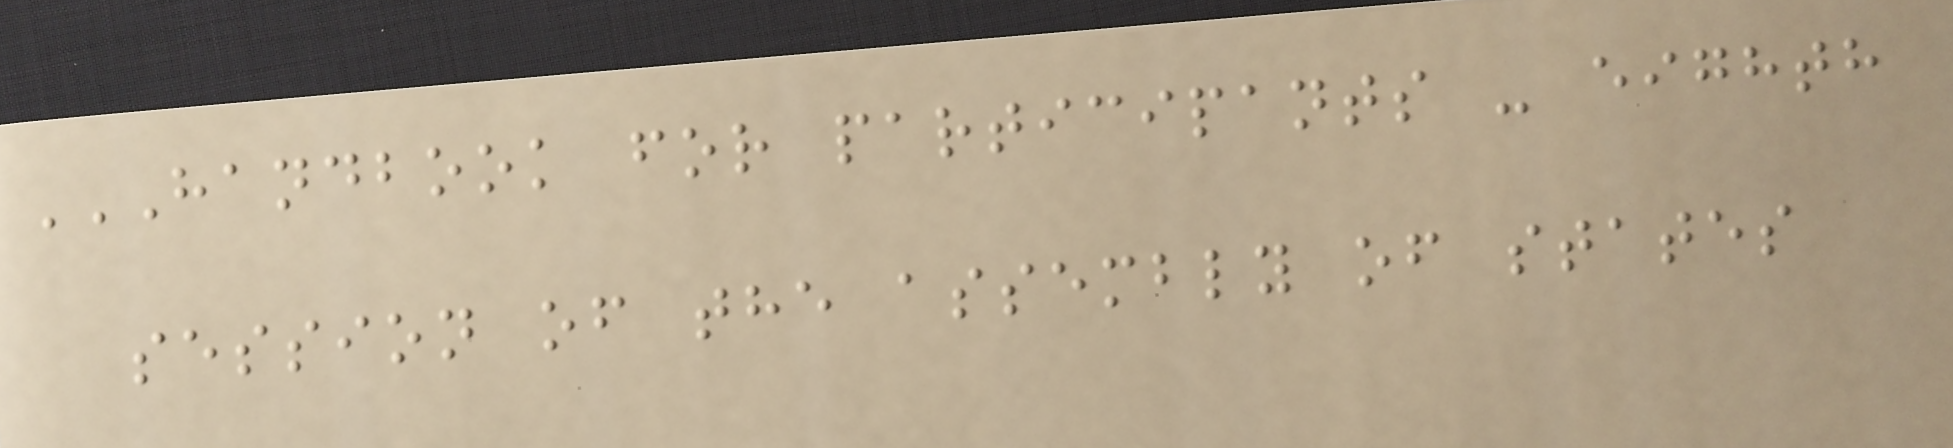HANDBOOK FOR PARTICIPANTS - EIGHTH
SESSION OF THE ASSEMBLY OF STATES
